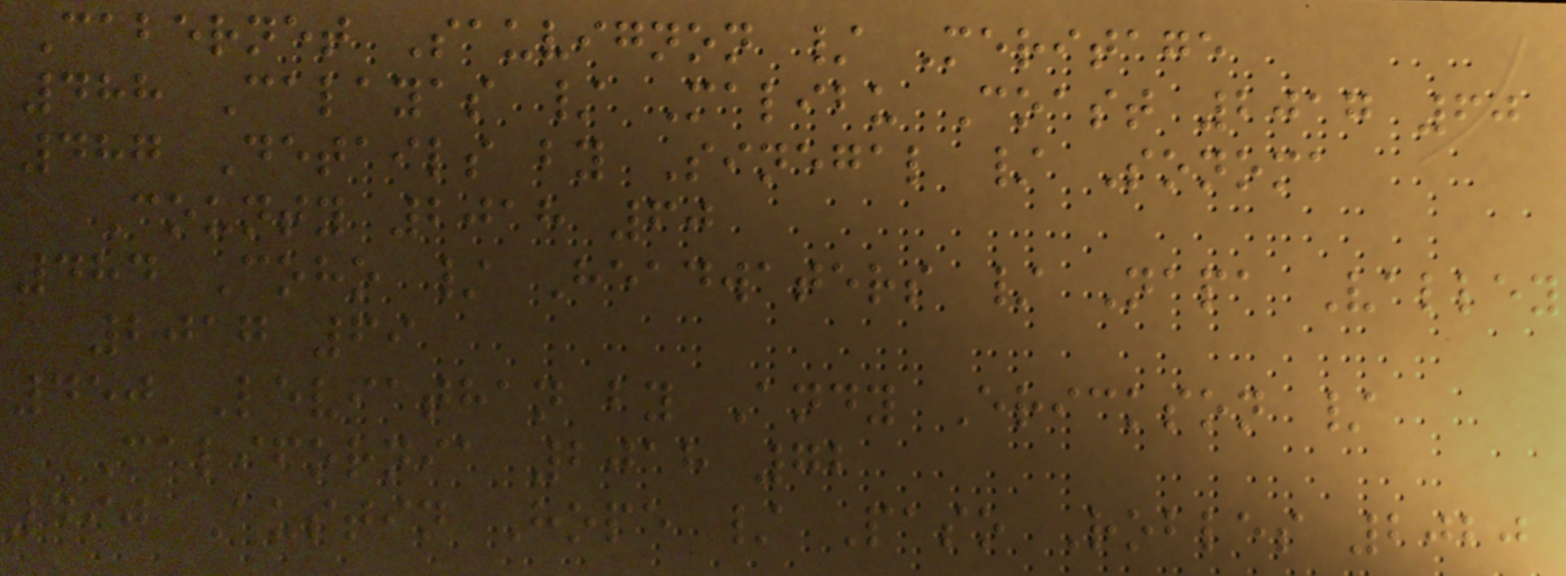Cabernet Sauvignon / Meritage
488 Calayas / Malibu Coast 2017 60
487 Details by Sinegal / Sonoma
County 2018 60
484 Coho / Headwaters / Napa Valley
2017 69
450 Leviathan by Andy Erickson /
California 2018 72
490 Austin Hope / Paso Robles 2020
